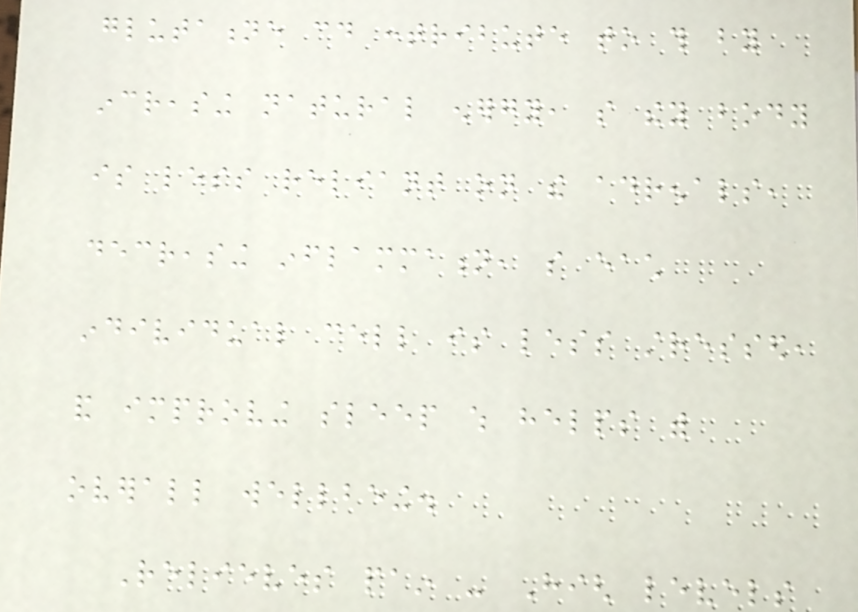glutatione could contribute to this by
increasing natural energy, so they body
is less reliant on the adrenals,
decreasing inflammation, so each
individual cell is less stressed,
and improving sleep which helps with
overall wellbeing.
Relieves pain - High levels
